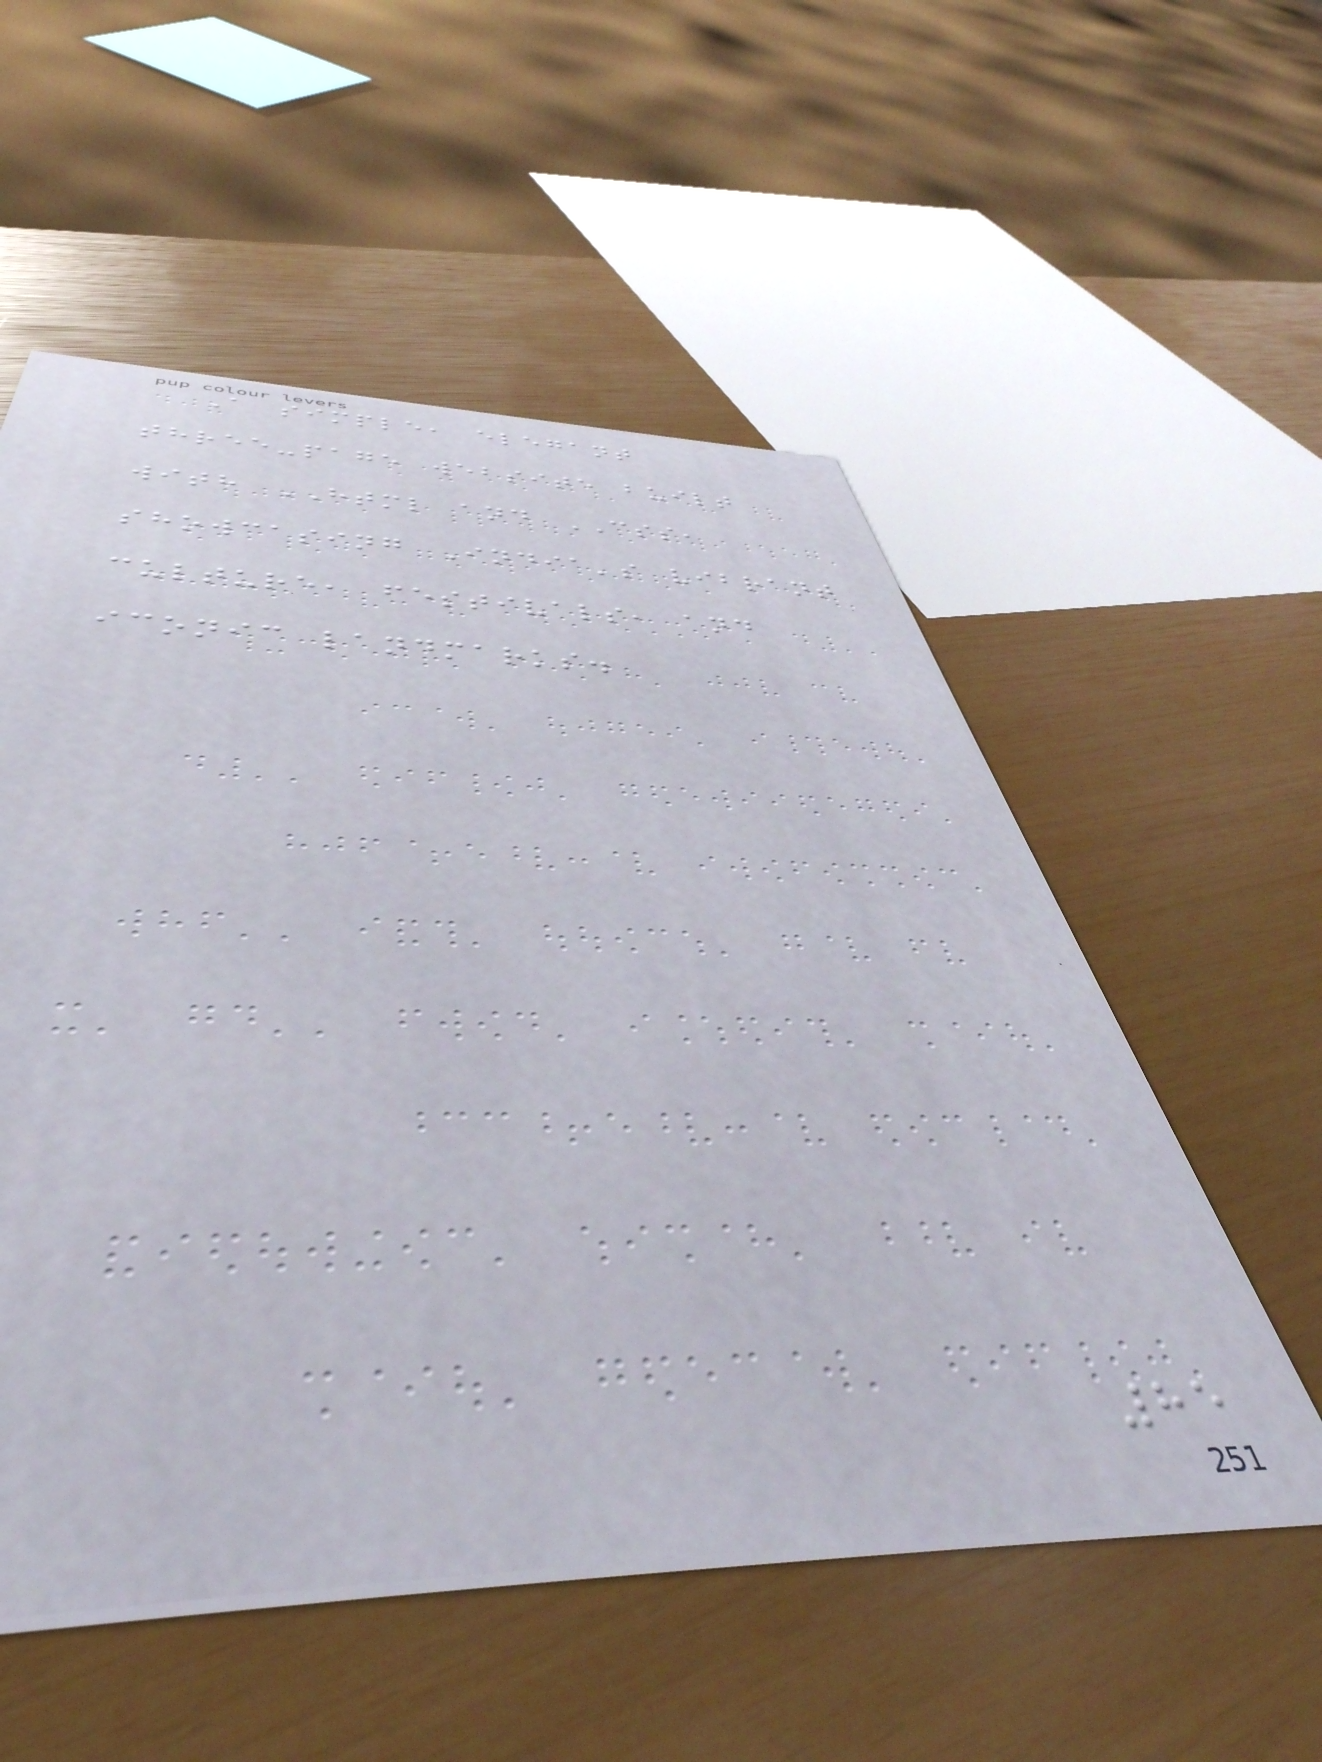A simple, elegant
three-page website built
with HTML and CSS,
showcasing India's vibrant
culture, festivals, and
iconic landmarks.
85
